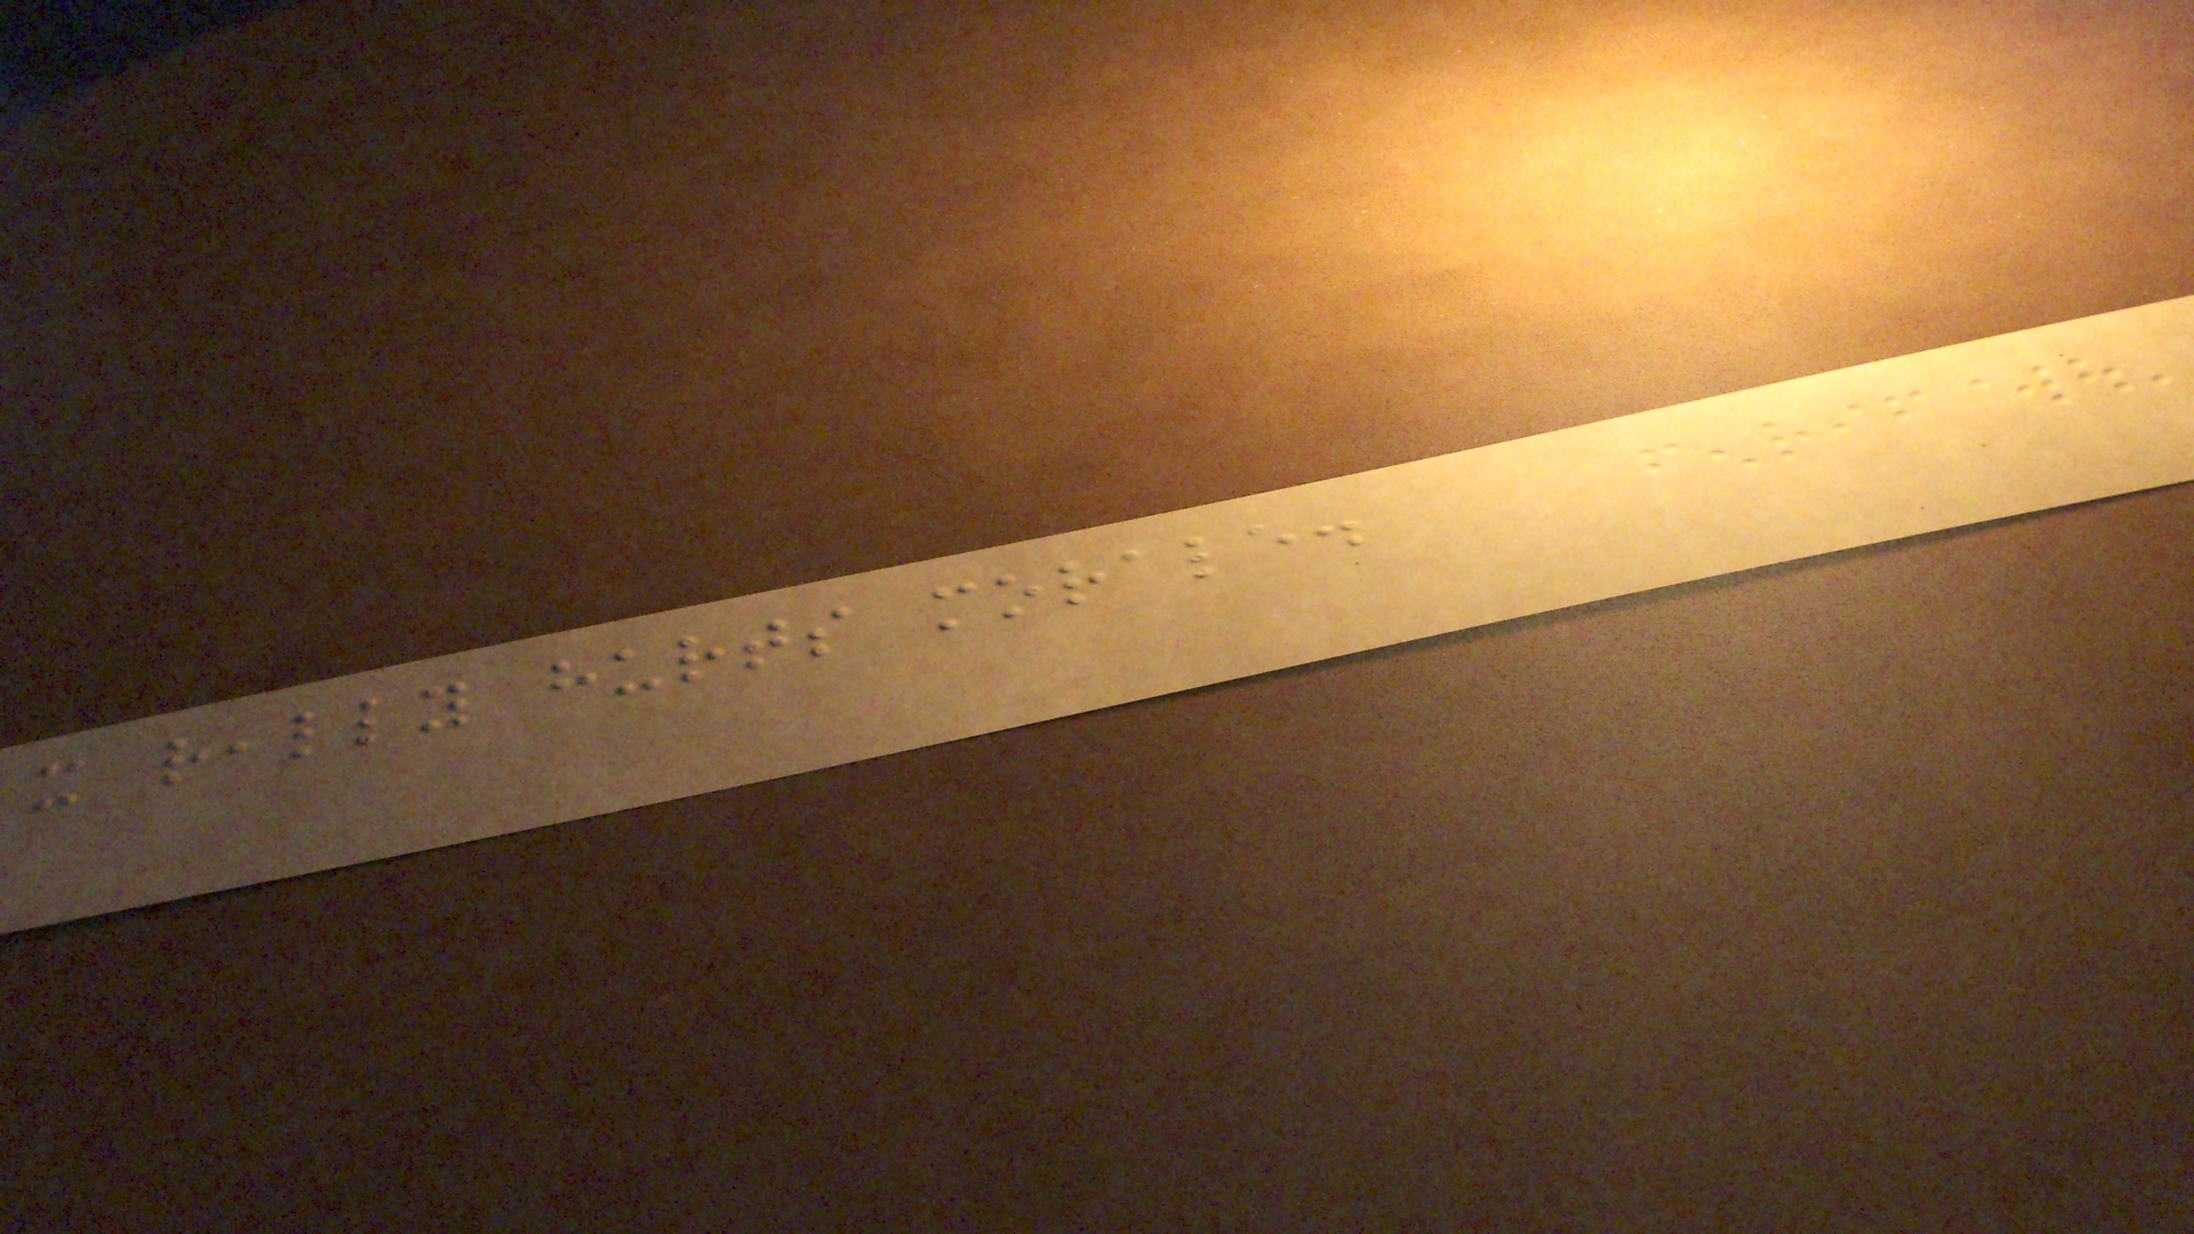it really hurts morale.
